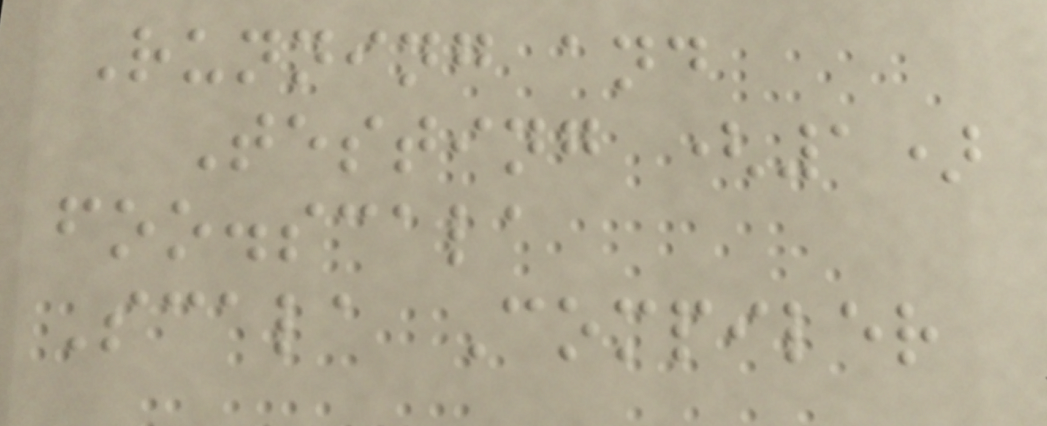Running and
Testing (1)
foo.scala
Scala Compiler
